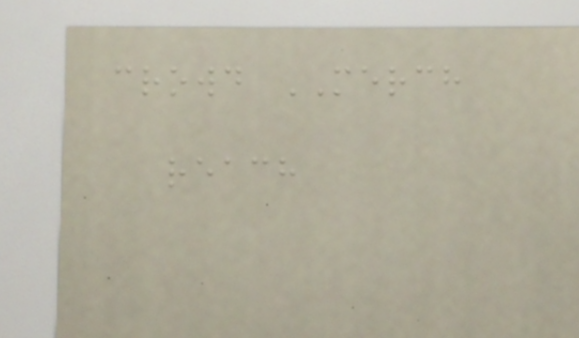crowd MERCH
reach
